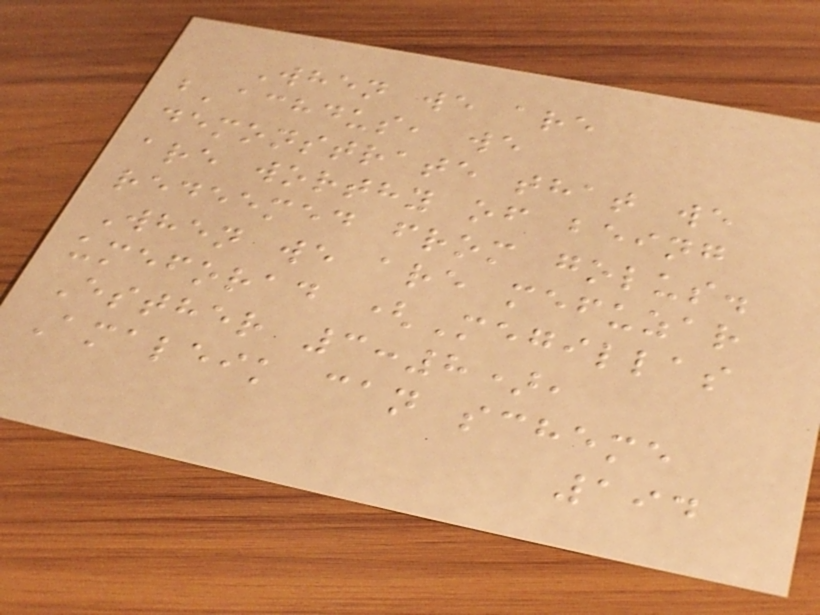When we are
b'achdus, we
demonstrate that we
are worthy of being
redeemed from golus.
When we are mefuzar
umeforad (Megillas
Esther 3:8),
Amaleik can scheme
194
